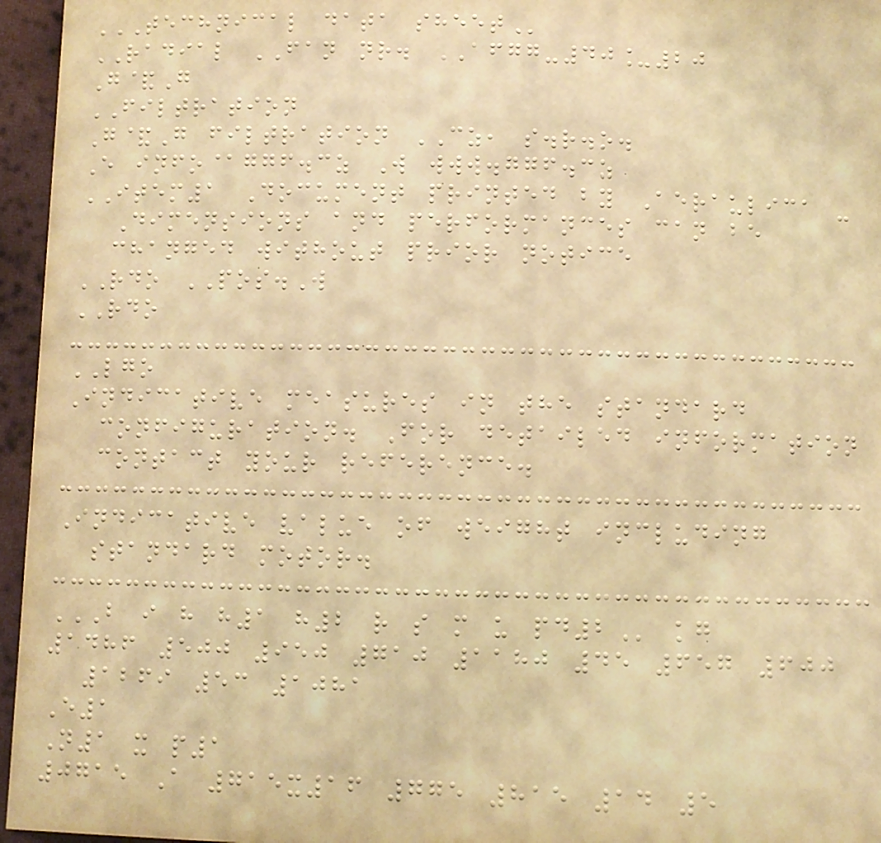TECHNICAL DATA SHEET
RADIAL FAN nr. AFGG-40_20
G&G
FILTRATION
G&G filtration CZ, s.r.o.
E info@ggf.cz W www.ggf.cz
ITEM1 Document printed by Aeraulica -
Dimensions and performances can be
changed without prior notice
RDO POS.W
RDO
LGO
Indicative measures in the standard
configuration. For detailed information
contact your reference.
Indicative value of weight including
standard motor.
B I H H1 H2 R S M U PD2 kg
1486 500 950 710 1180 45 657 600
1269 53 1081
E1
N1 x p1
0715 A 715x16 775 815 14 5
